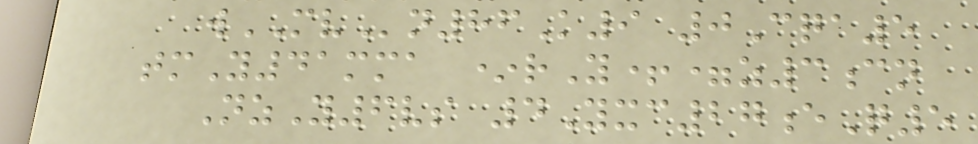wMVn86K9 0Cqa5
tmY41mma *rY+=z3cn
NzY6vs 4Yxc27eQ5
